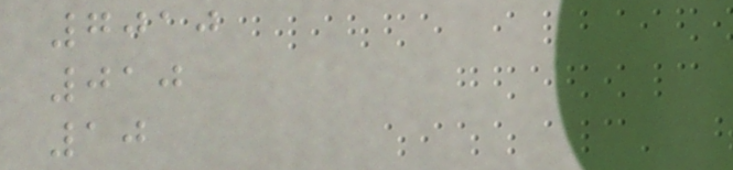7010
010
10
